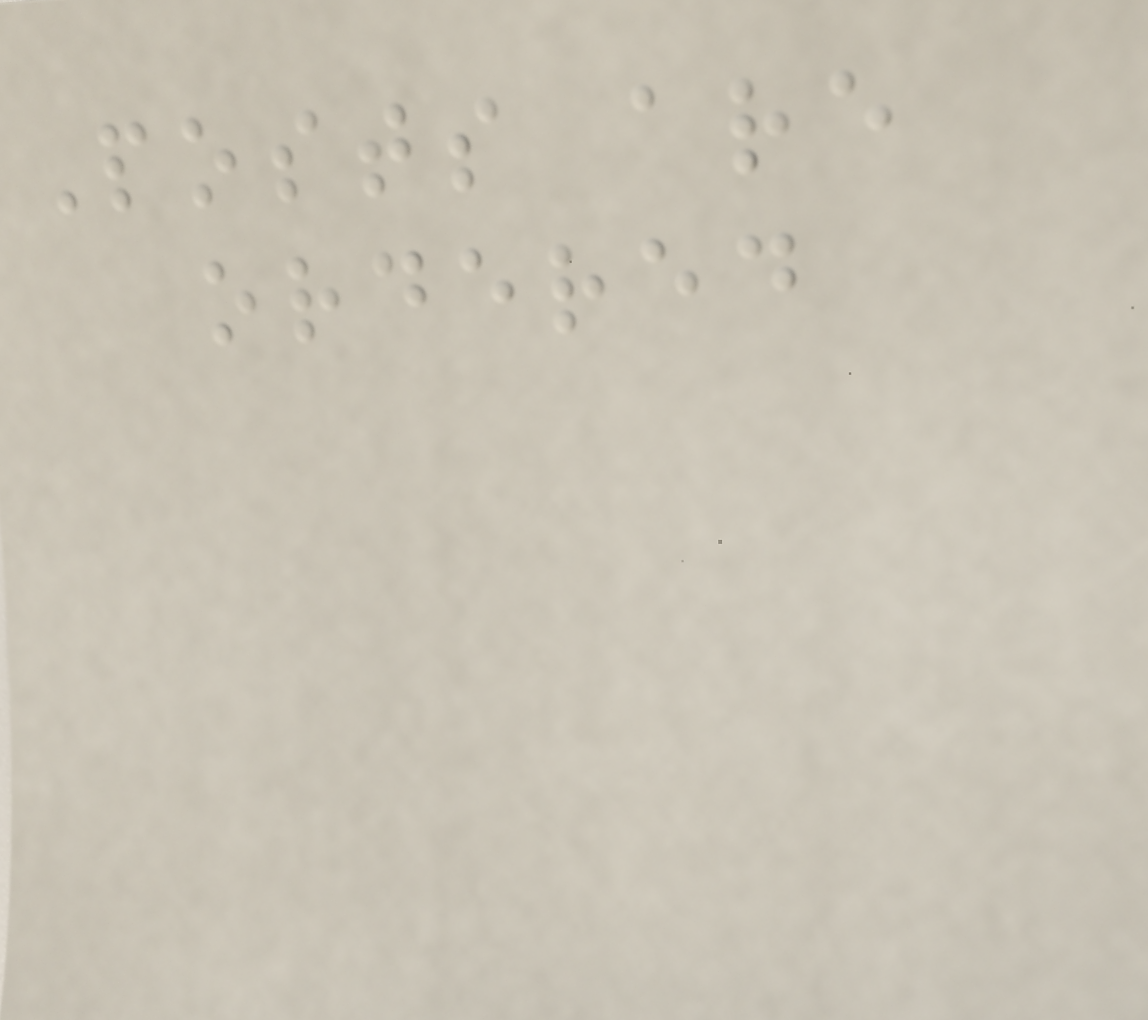Posts are
ordered
